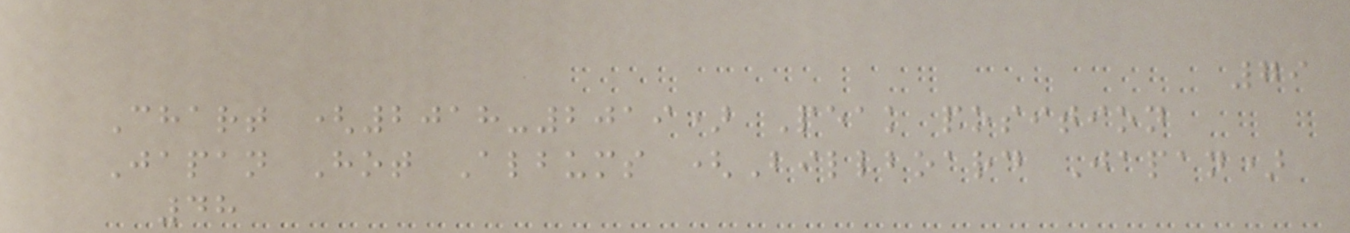79
Chart (2018-2019) Peak position
Japan Hot Albums (Billboard Japan)
48
